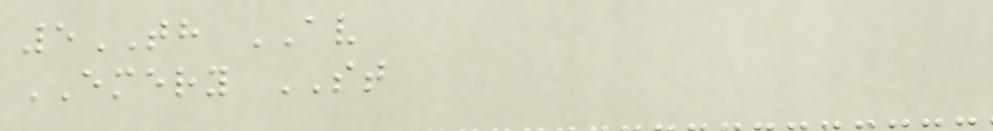5TH AV
EMERY ST
